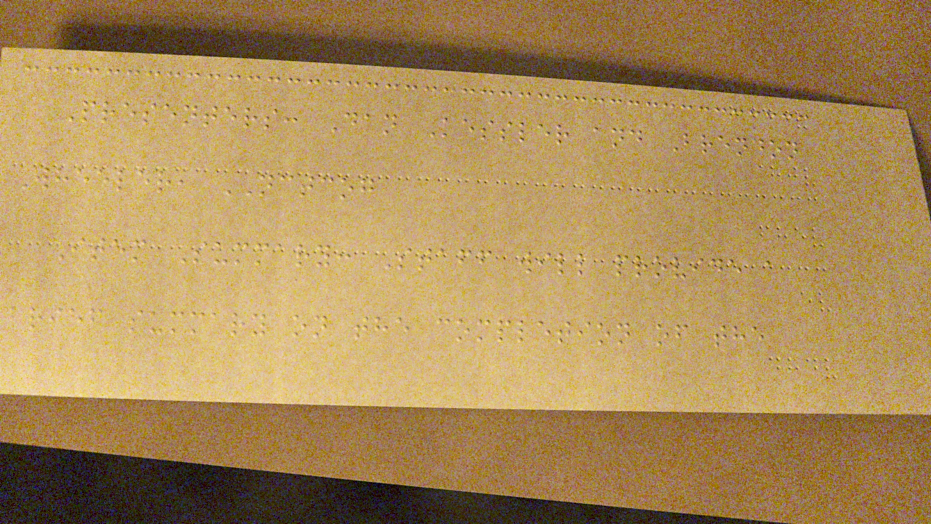Presenters: Dan Kessler and Brendon
Wheeler, NCTCOG
Item Summary: Staff will provide a
brief summary on the completion of the
